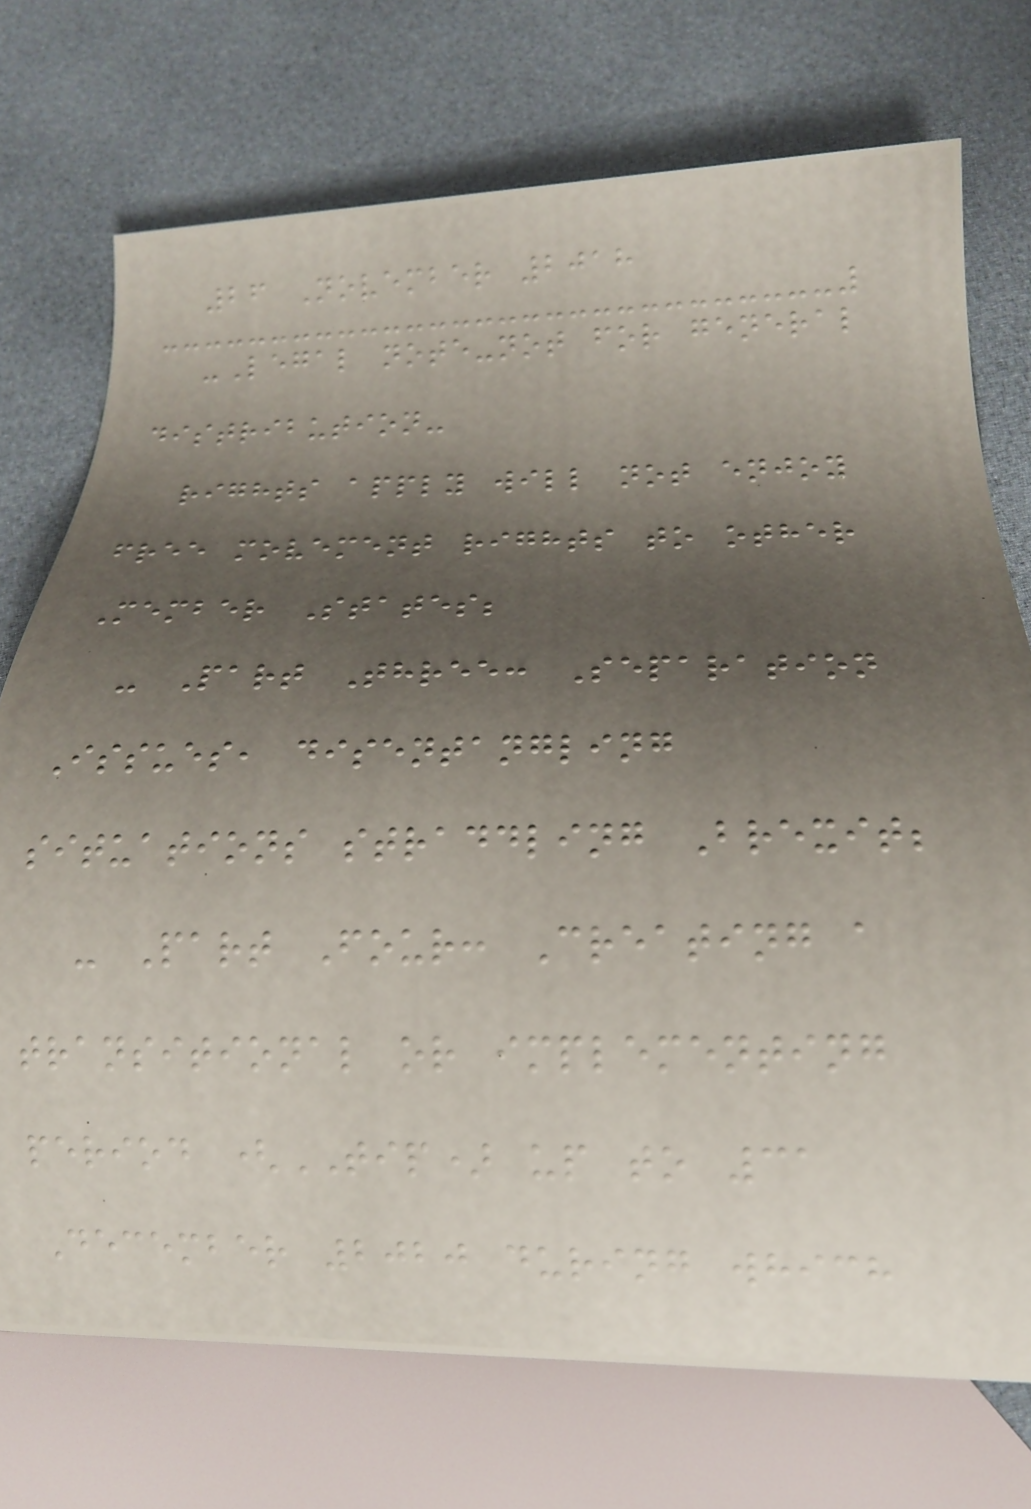26 November 2018
-Legal note-not for general
distribution-
rights apply will not enjoy
free movement rights to other
Member States;
- Part Three: Separation
Issues, disentangling
situations straddling Brexit;
- Part Four: Creating a
transitional or implementing
period (TIP) up to 31
December 2020 during which
